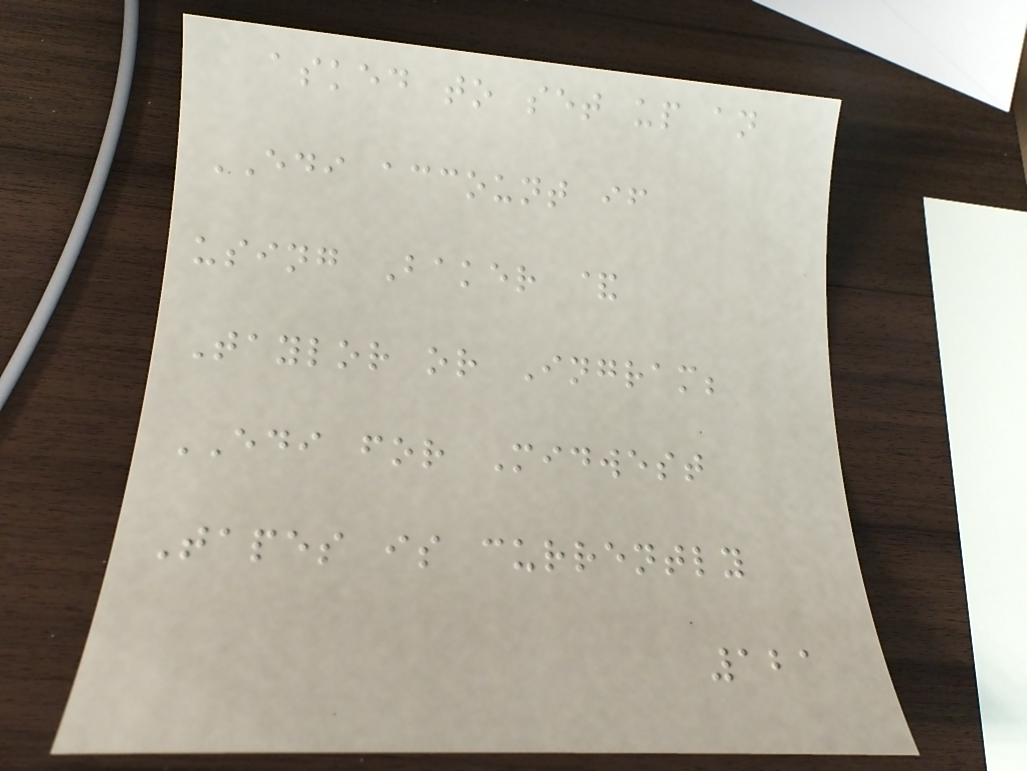asked to set up an
EDI account if
using Baker &
Taylor or Ingram;
EDI for Midwest
Tapes is currently
121
